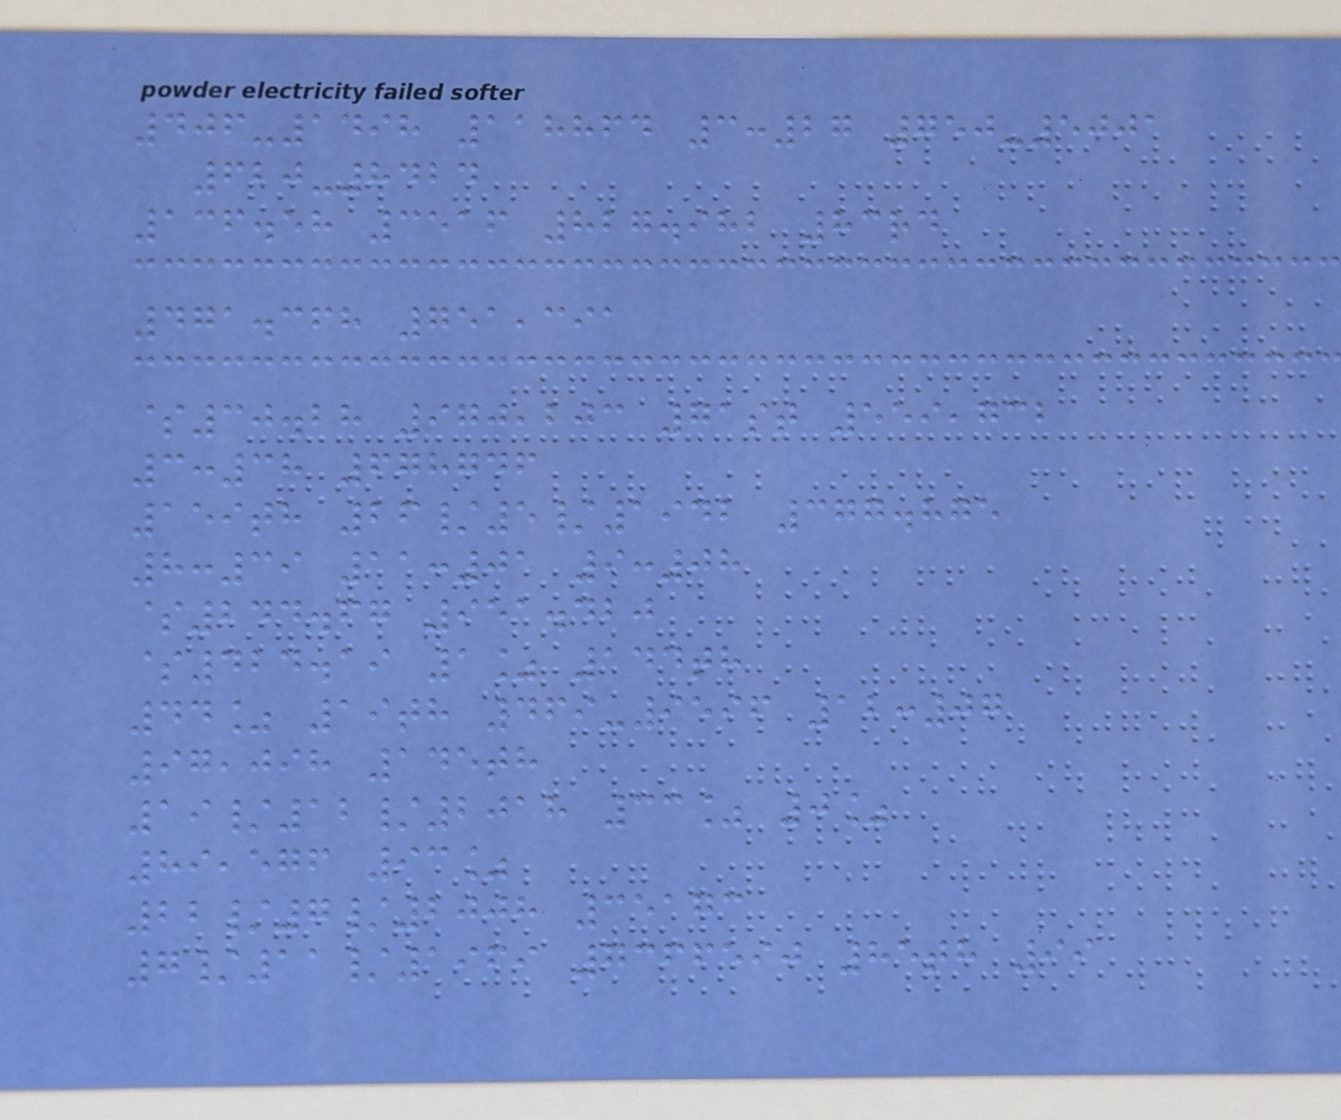406-1498 118864 3:27 750-5001
620-8424
136.58 3516 827.982 83rd
471.368 751,391
$30.28 970,203 71st 559,732
3:38 678746
159th 26/5/1942 377.875
8:39 11:01 9:08
$244.67 951.420
$424.19 1% 144th
44% 19th 469-9596 12:07
97,098 145th
19/12/2018 33% 0%
89,576 93%
22/7/2008 35173
7/11/1969 7366590 85th 99
